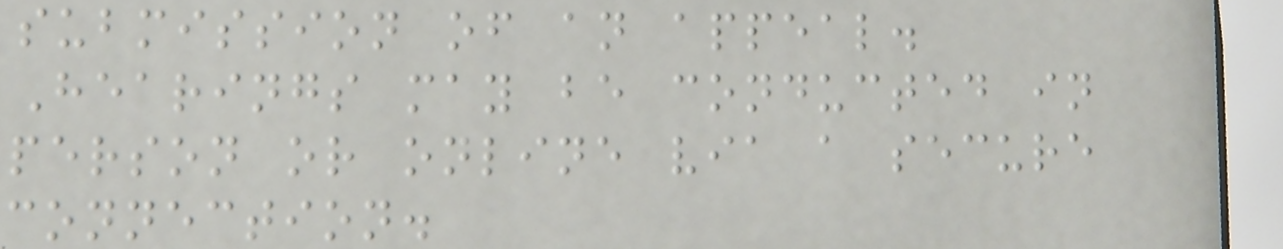submission of an appeal.
Hearings may be conducted in
person or online via a secure
connection.
